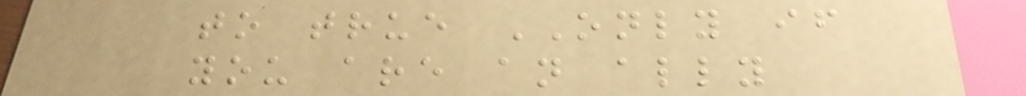to true ONLY if
you are an ally
